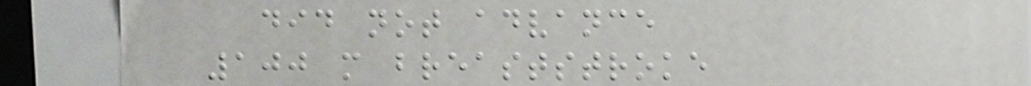did not advance
100 m breaststroke
